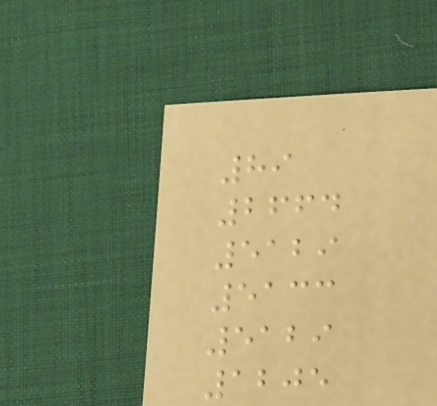89
2664
5129
5133
5129
1205
